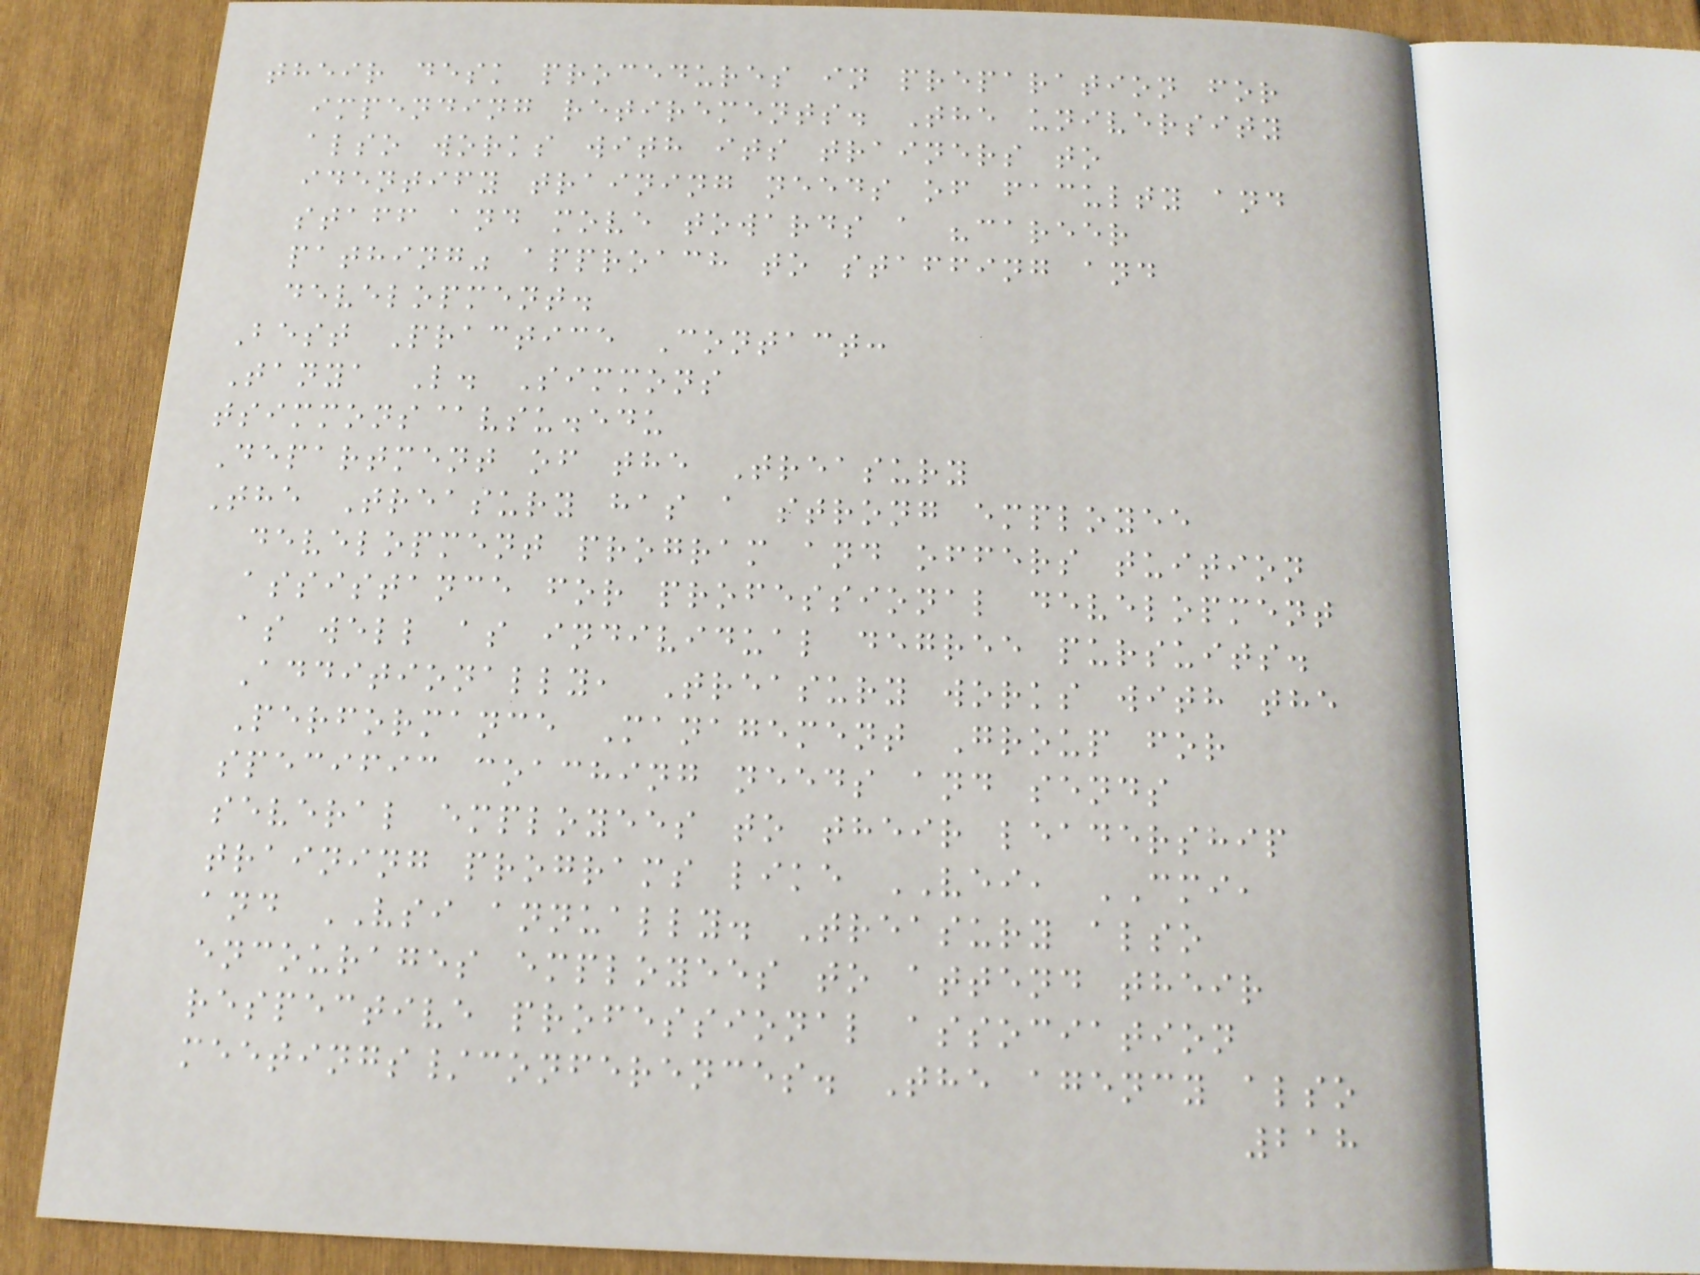their desk procedures in preparation for
impending retirements. The university
also works with its trainers to
identify training needs of faculty and
staff and move towards a "career
pathing" approach to staffing and
development.
Best Practice Contact:
Tanya L. Simmons
tsimmons@vsu.edu
Department of the Treasury
The Treasury has a strong employee
development program and offers tuition
assistance for professional development
as well as individual degree pursuits.
Additionally, Treasury works with the
Performance Management Group for
specific coaching needs and sends
several employees to their leadership
training programs like VEI, CMI,
and VSI annually. Treasury also
encourages employees to attend their
respective professional association
meetings/conferences. The agency also
218
